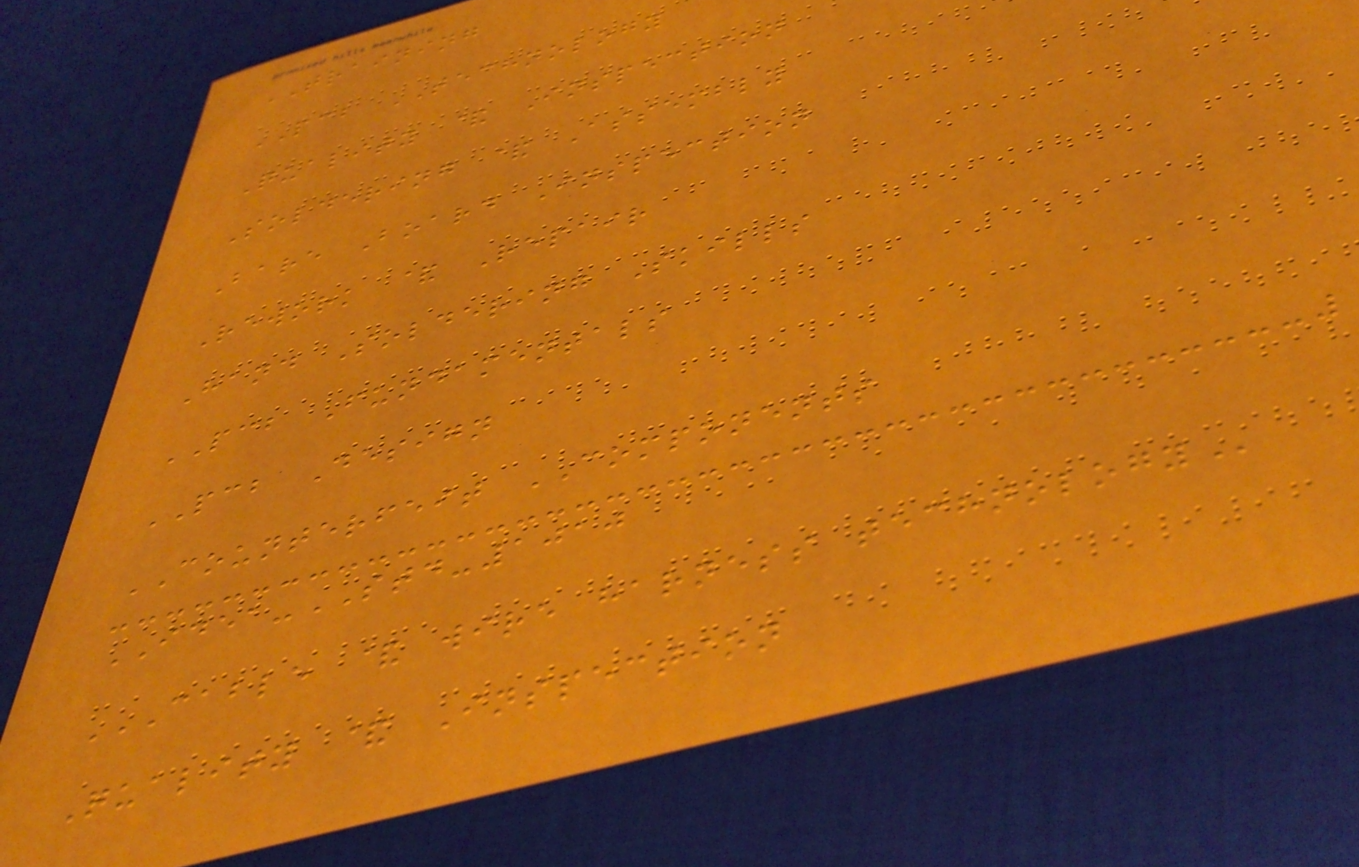TRAINING
PCB TECHNOLOGY
Quality & Inspection
Soldering & Assembly
Bare Board Inspection
Rework & Repair
Hand Soldering Skills
PCB Fundamentals
PCB Design
COUNTERFEIT COMPONENTS
IDEA-STD-1010
CABLE & WIRE HARNESS TECHNOLOGY
Quality & Inspection
